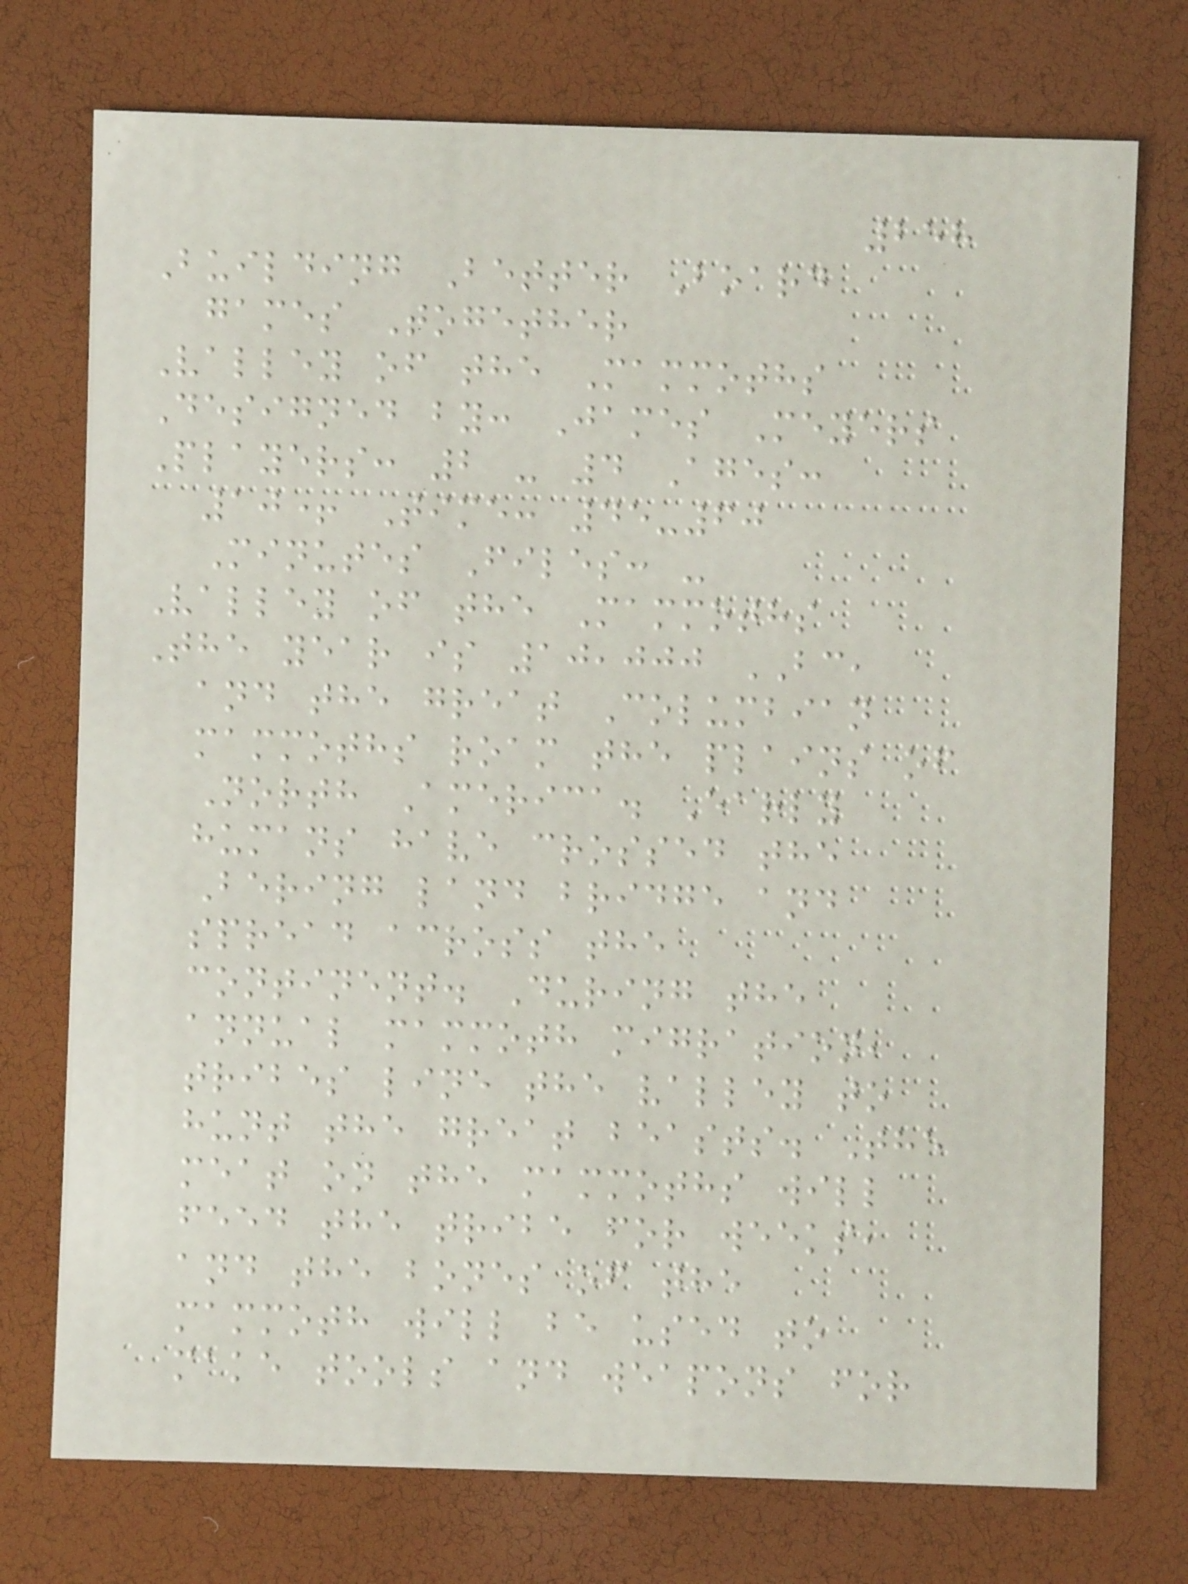258
Building Better Board
games Together
Valley of the Mammoths
Designed by: James Meyers
Players: 2 - 4 Ages:
10+ Time: 45-60
Minutes Files: -
Valley of the Mammoths
The year is 10,000 BC,
and the great Columbian
mammoths roam the plains of
North America. Early
humans have crossed the
Bering land bridge and
spread across the
continent. During the
annual mammoth migration,
tribes line the valley to
hunt the great beasts. The
meat on the mammoths will
feed the tribe for weeks,
and the bones of the
mammoth will be used to
make tools and weapons for
